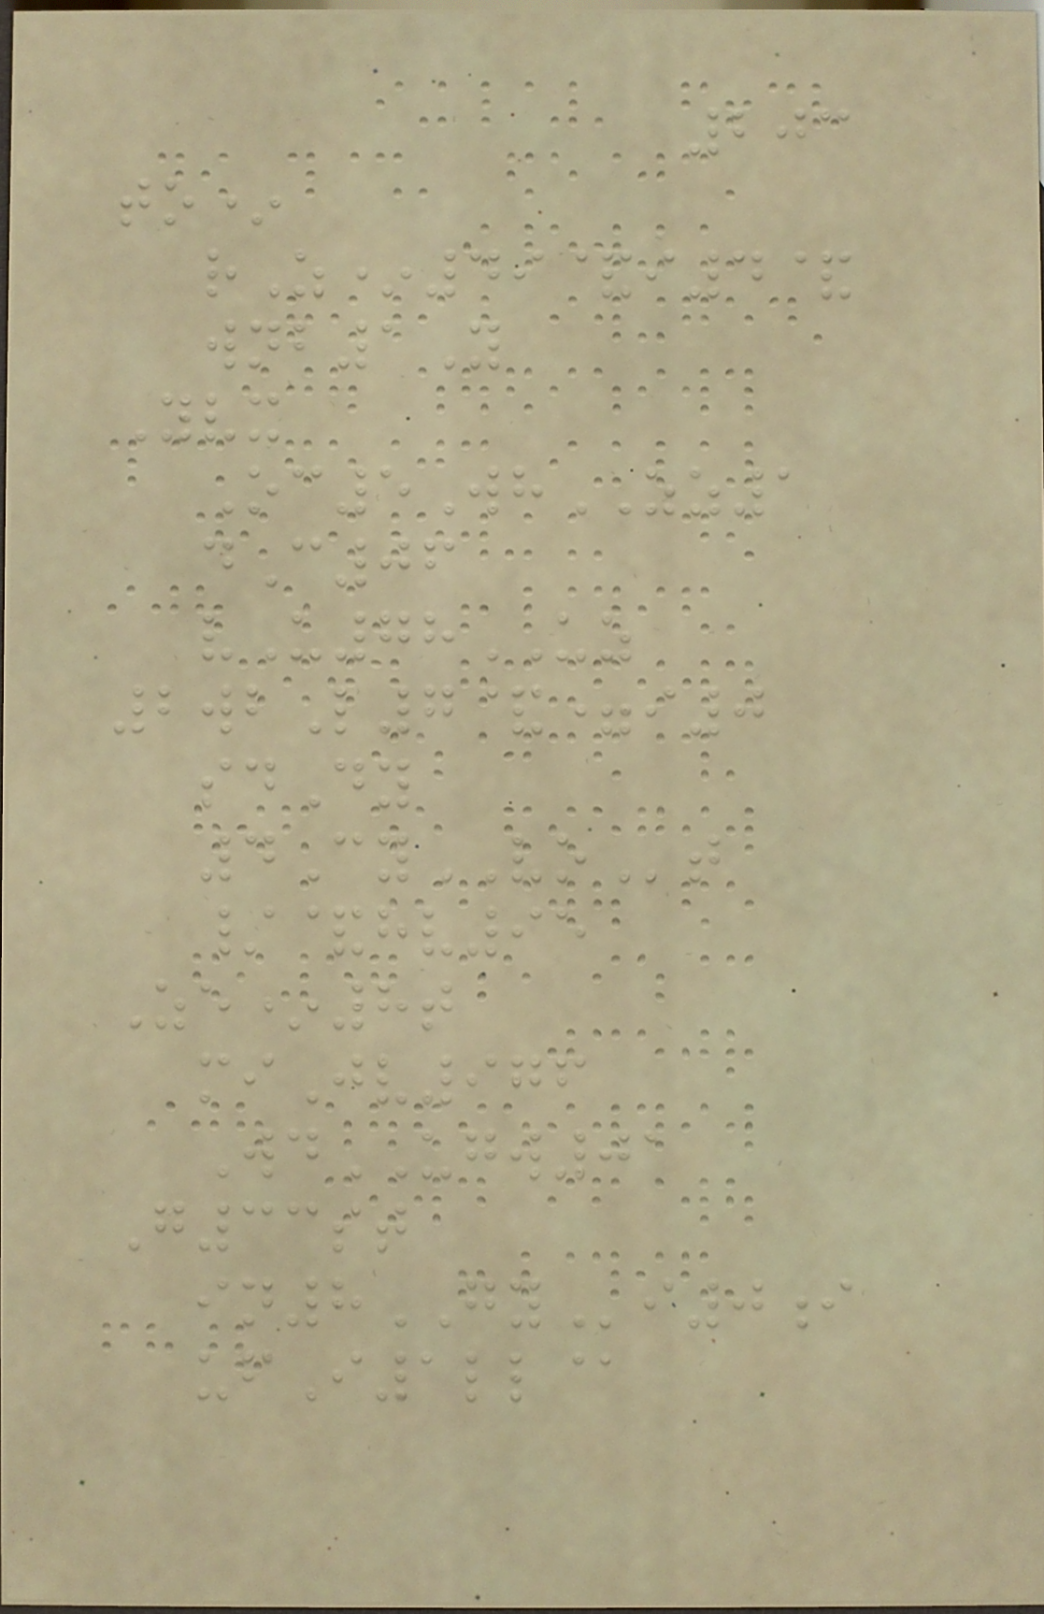203
to*
rZ*49&i4&
wnb1Y
Yvx
Oc5WhZZ1
dC06
vU78UZ
2wbL7&=i0
sdDy
4CyVOt
/&hv95
Ze*8t
miJv976
WdUGW01
G33st
in8GYi0i
ufI1ll@
